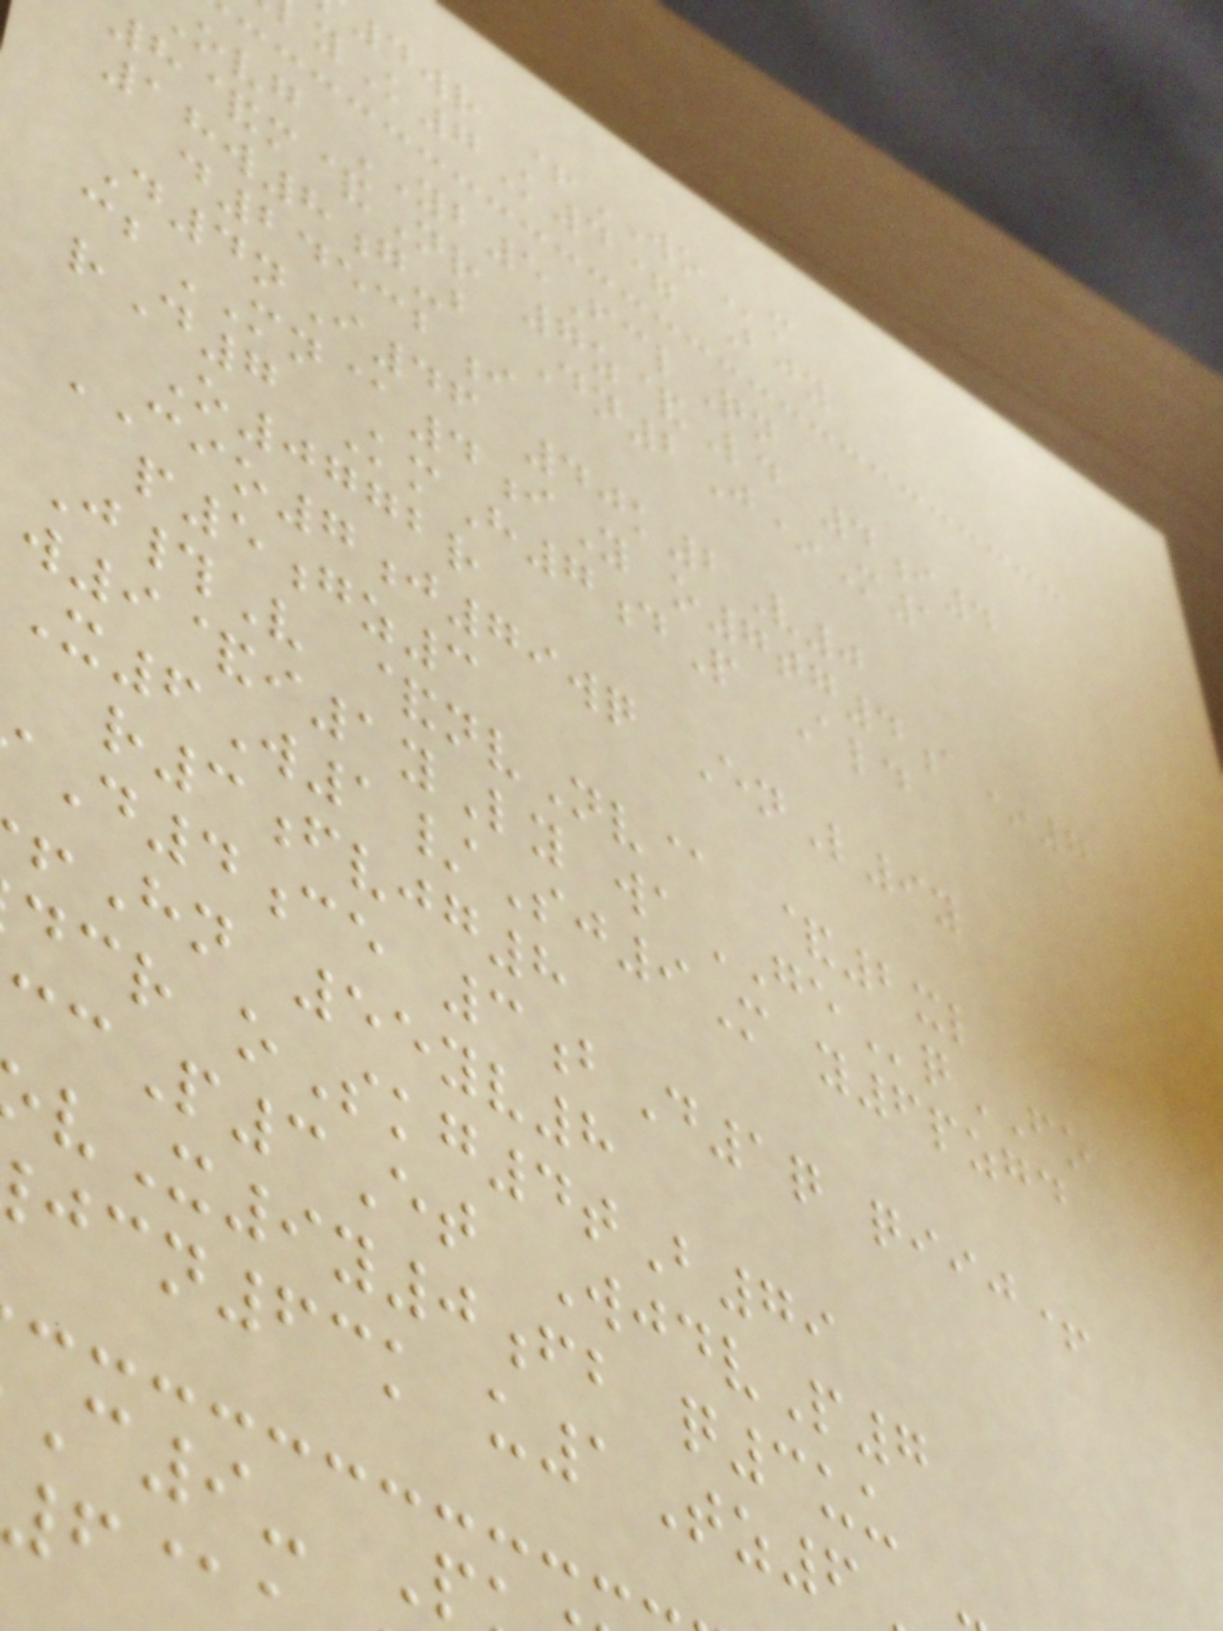4wr +WOm
yK7K4= Bjy
ovg YB5FclQn
8&m&Nr 7z&Ld 4i4
18w8g-b Dn2J*M1
d24532i
D4nI46 40k2V0
cbMN@4iY o7tg4a*7
rD7 KmH7dP Ald
O0772r
CIO7j79wq EnL9y
p5gz3
J#V &nvNv@ &2xl
w9&i1yLy waGEqFO
X6W1/Sj9M y6pzgd
r3fvjg8
D4ce 3bD1q qiij+
Hn 55yv8
dcr oSkg4tB79
P3Et WjdvP7
vX9y0fb q3uu
n63k u1Tz6
C9- P
